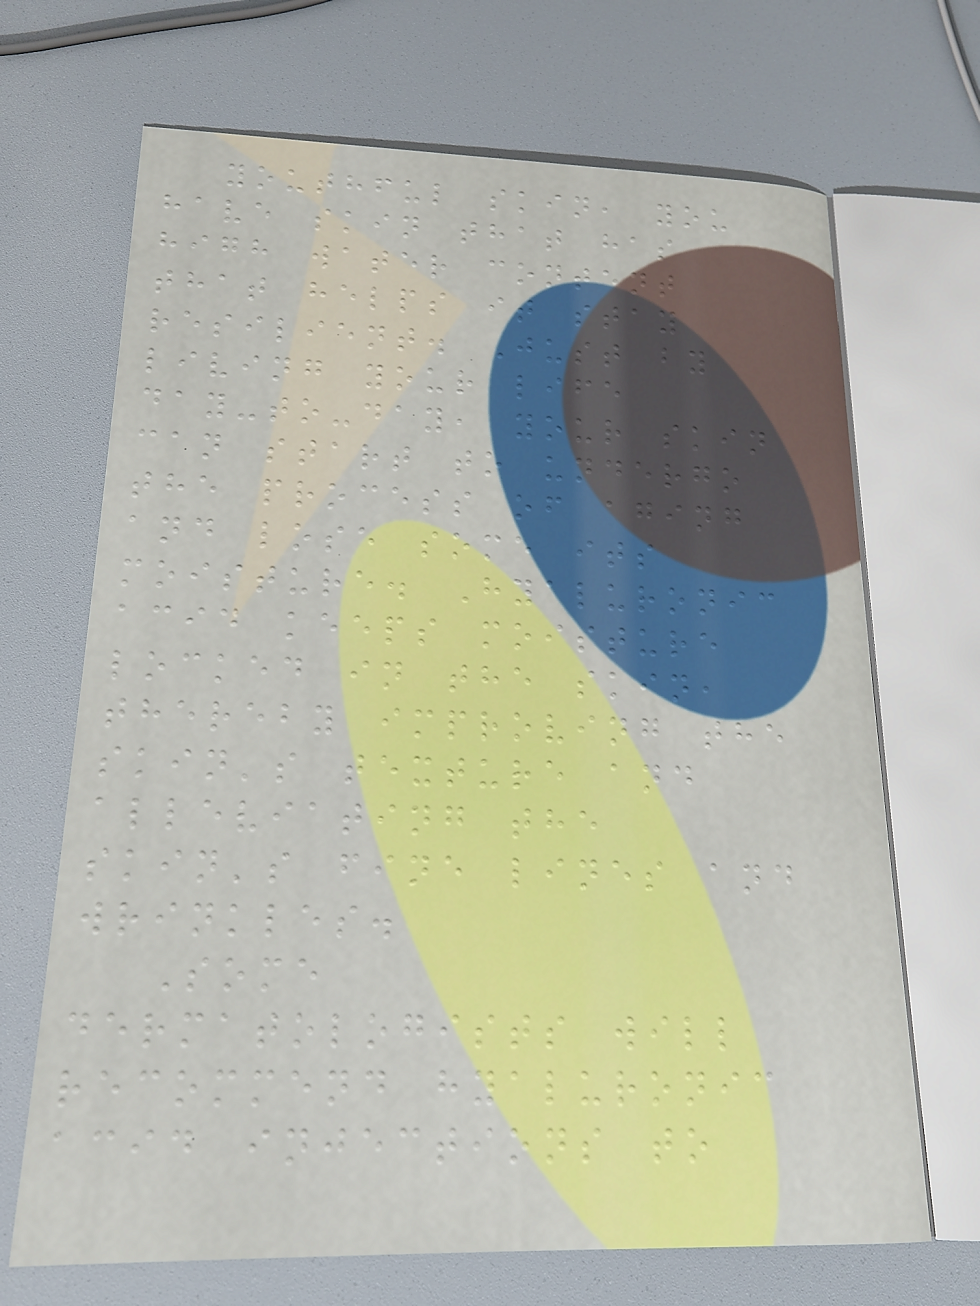youthful skin, you
have skin that has
high water content
that helps it stay
resilient. Just by
living your life
day-to-day, your skin
can start to undergo
the process of aging
and lose some its
moisture. Hyaluronic
acid keeps moisture
locked in the skin,
thereby improving the
skin's texture and
alleviating the
skin's fine lines and
wrinkles.
Some
dermatologists will
recommend hyaluronic
acid injections to
